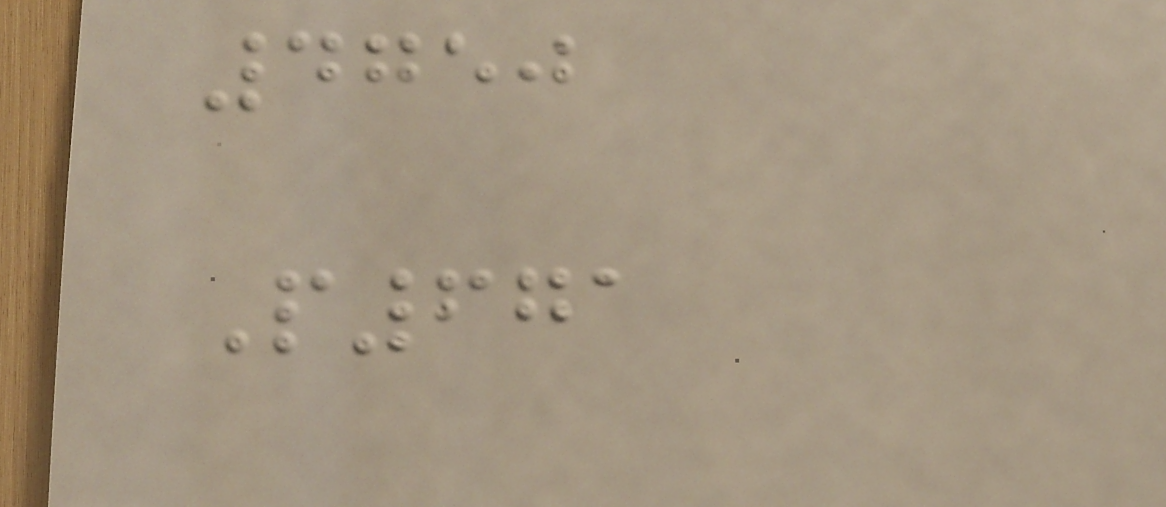4750
P671
